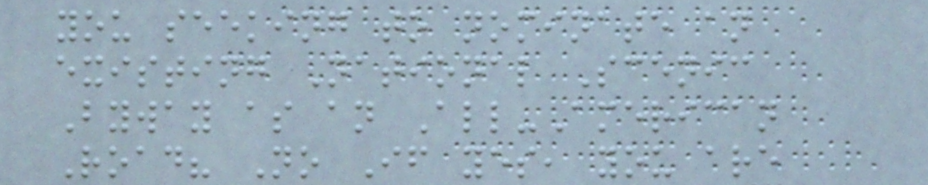you seeking to nominate an
existing National Scenic
Byway as an All-American
Road? No If yes, you are
